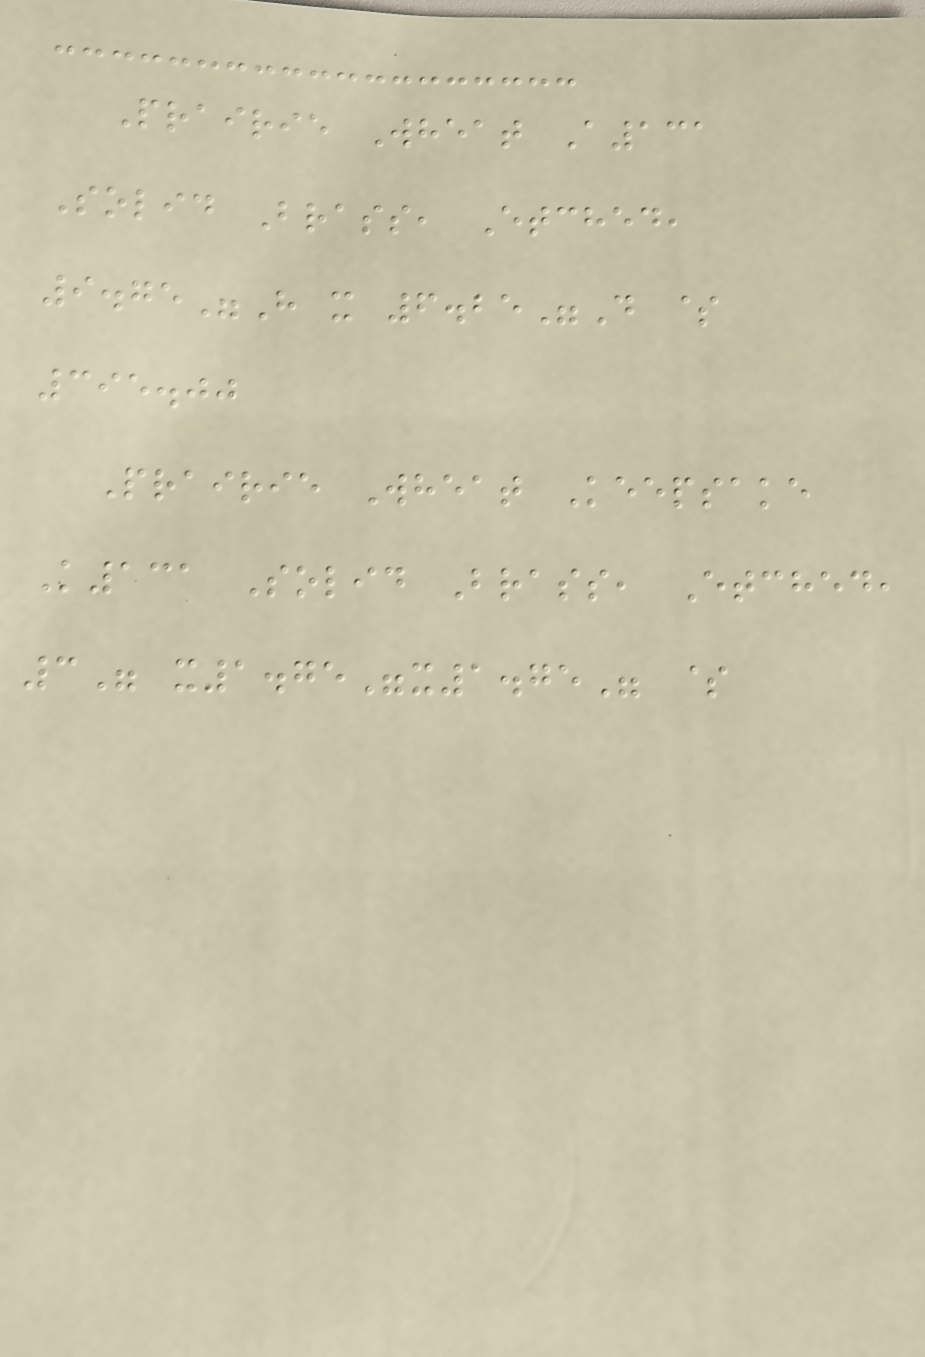Prairie Wheat A131
Solid Brass, Etched,
9.75"H x 6.25"D $
395.00
Prairie Wheat Keepsake
K131 Solid Brass, Etched,
3" x1.75"x1.75" $
